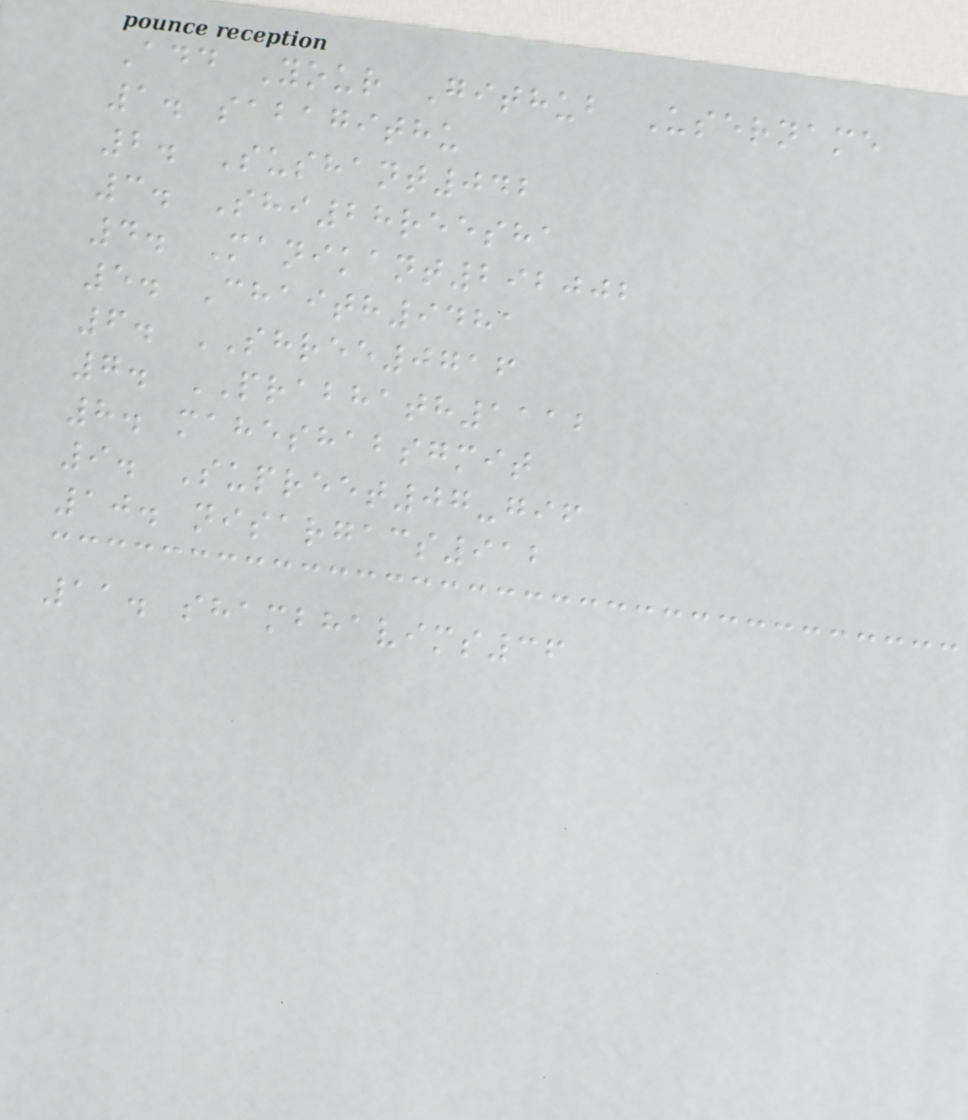Add Your Github Username
1. sabagithu
2. Sushant042
3. Shi28reesha
4. Manikant292002
5. Chaith9481
6. SHREE0716
7. PRABHATH1112
8. maheshabsgmit
9. Supreet07-gif
10. nisargacs912
11. shambhavims36
